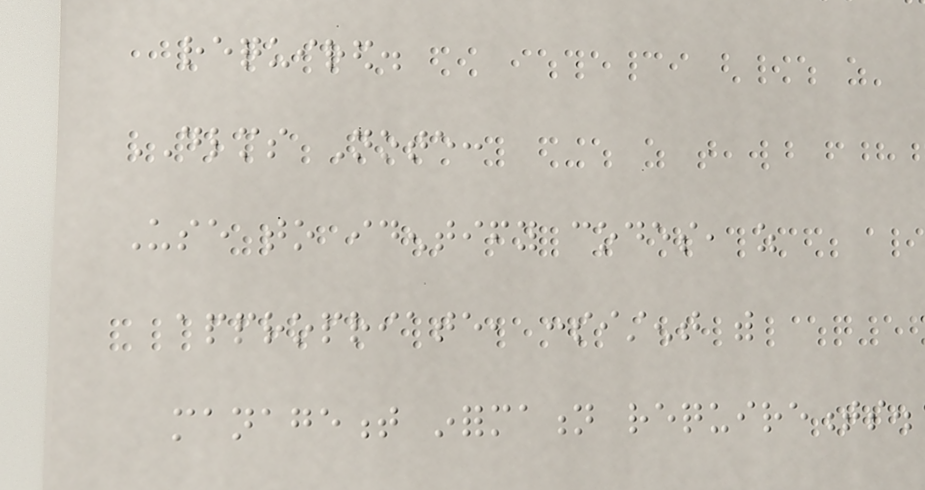required.
DLMS Note:
Use to identify codes, as
appropriate, consistent with
management information requirements.
